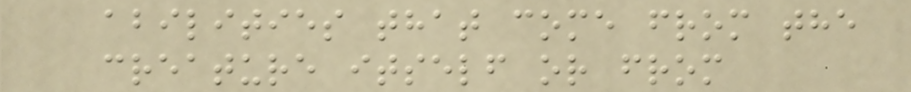abilities that come from the
creature itself or from
